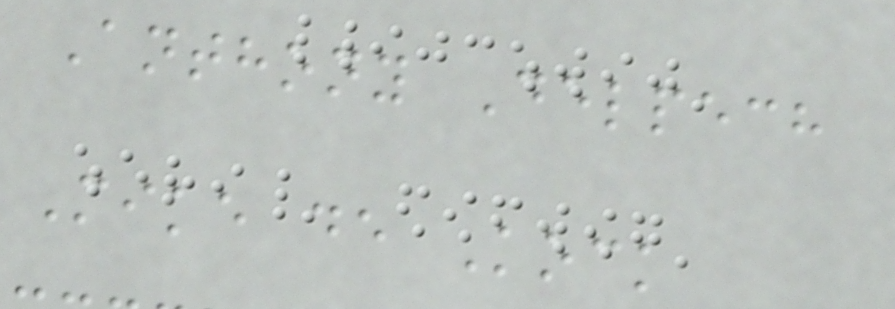Anthony Delpech
Mike de Kock
